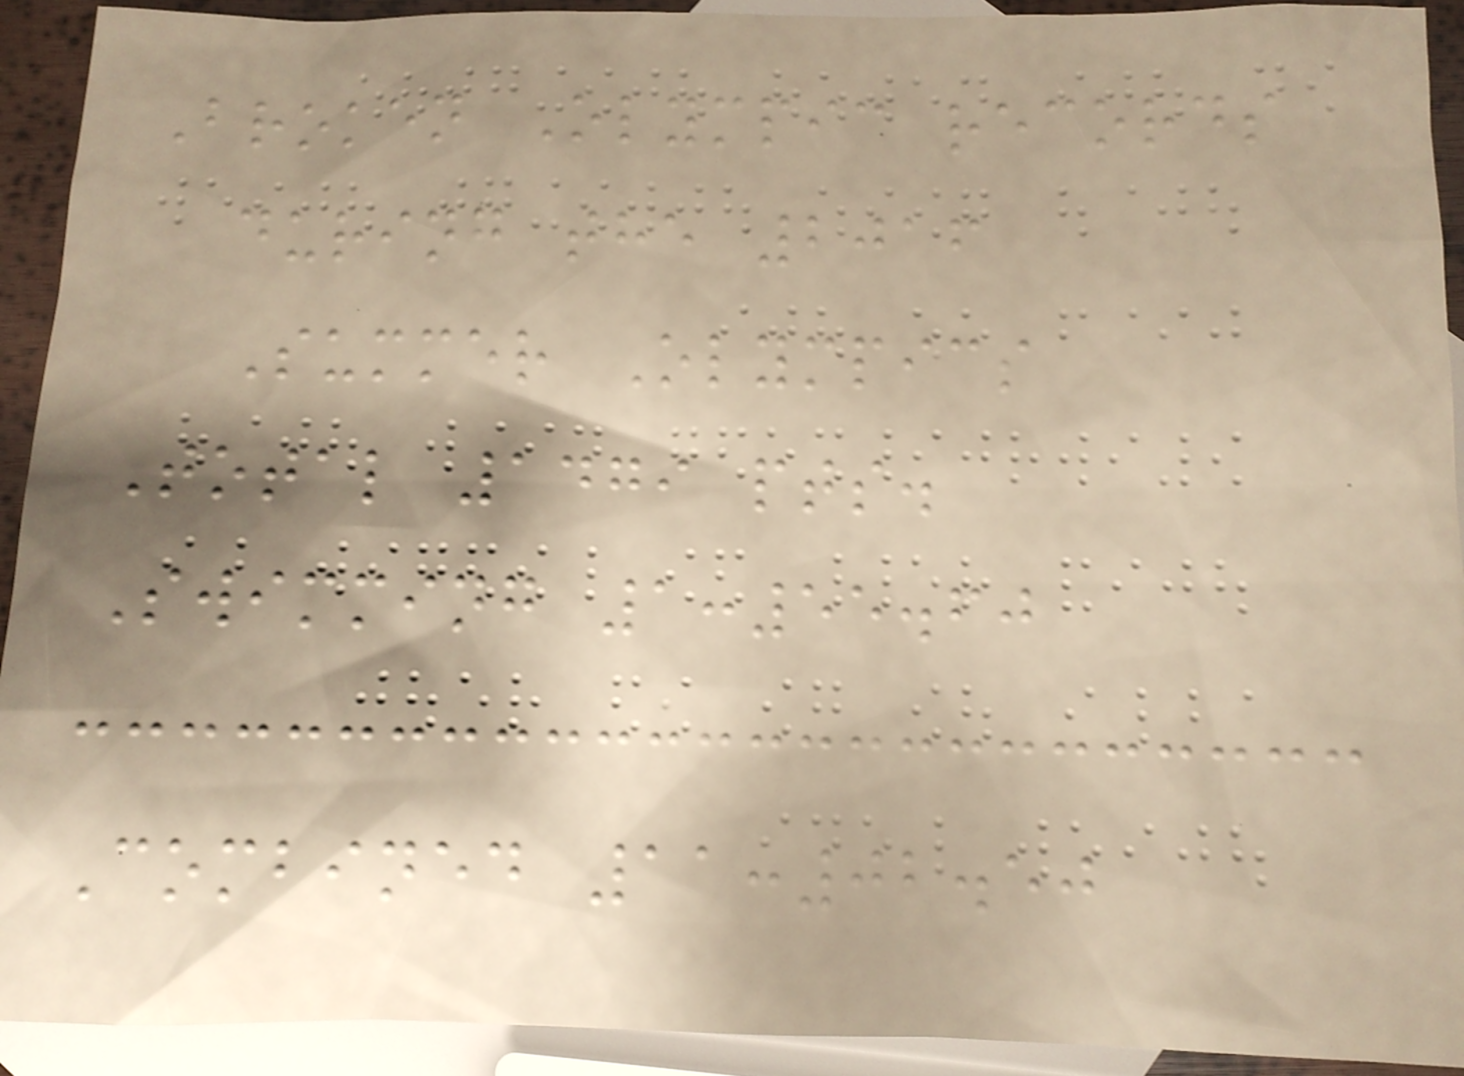Broken Olympic records
during the 2016
Summer Olympics
Total 1479 pts.
Swimming 1:55.60
Combined 11:02.50
